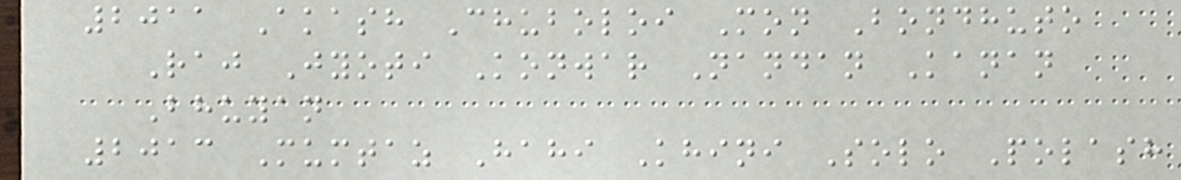2011 Akash Chuboloi Mon Bondhuto
Raj Jyoti Konwar Nandan Kanan
Bhuyan
2013 Mumtaz Hahi Khini Solo Polash
